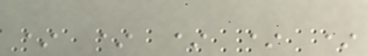* * * * *
